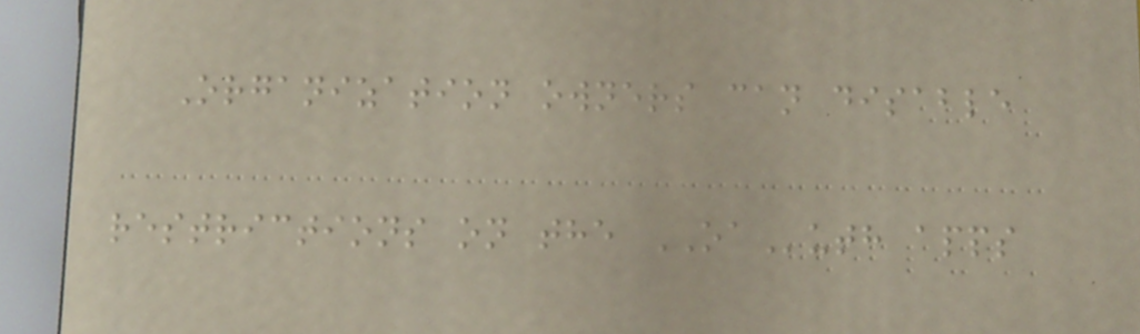Organization owners can disable
restrictions on the OAuth apps
